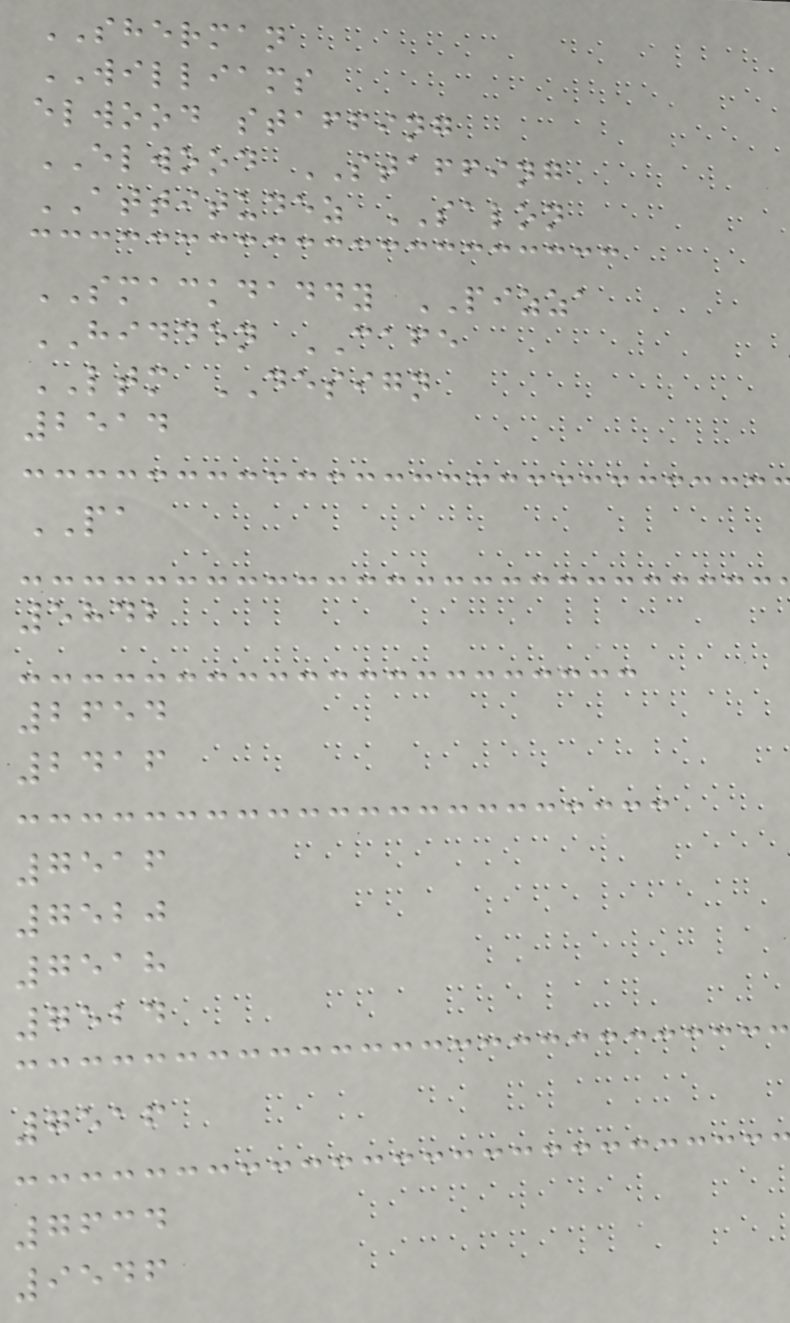SHERMAN
WILLIAMS
elwood staffing
ELWOOD STAFFING
ATTITUDEZ SALON
SMACKDADDY PIZZA
HIDDEN CAFE
LTM DESIGN
2514
PA
5842
2654
2416
7516
7520
7518
7524
7516
7634
9546
